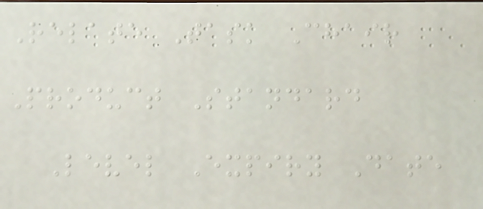Relate Task Chair
Product Standard
Level Expiry Date
